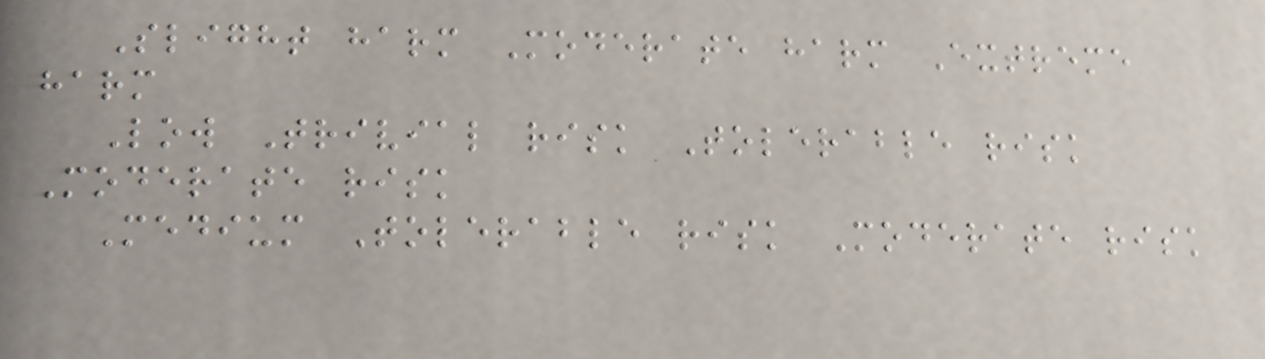Slight harm Moderate harm Extreme
harm
Low Trivial risk Tolerable risk
Moderate risk
Medium Tolerable risk Moderate risk
